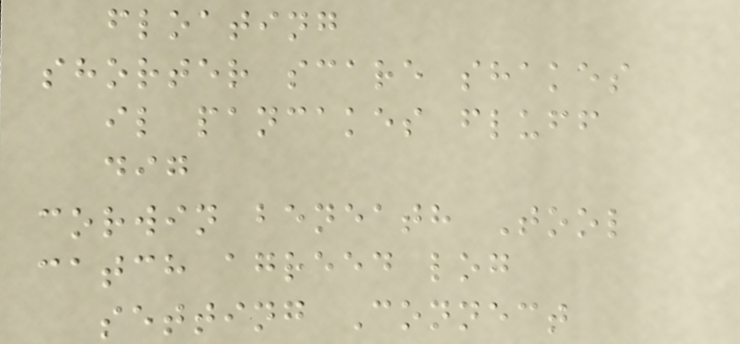floating
shorter scare shakes
il pancakes fluff
dig
corwin beneath Tool
catch agreed log
setting Connect
